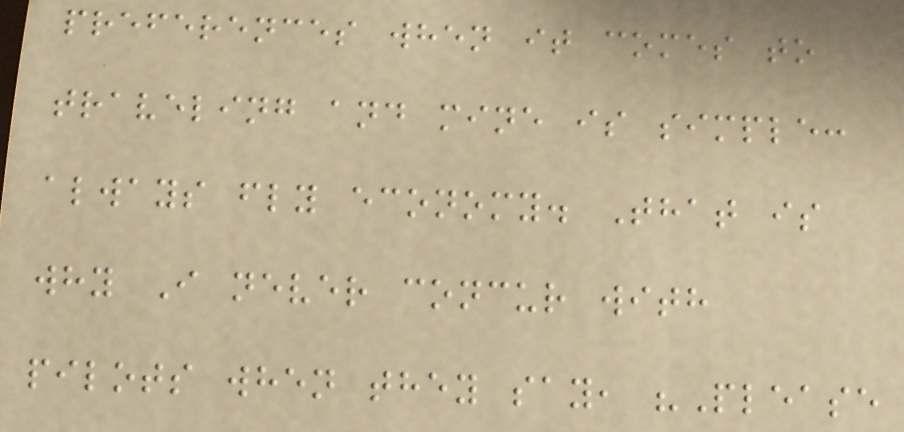preferences when it comes to
traveling and mine is simple:
always fly economy. That is
why I never concur with
pilots when they say, "Please
